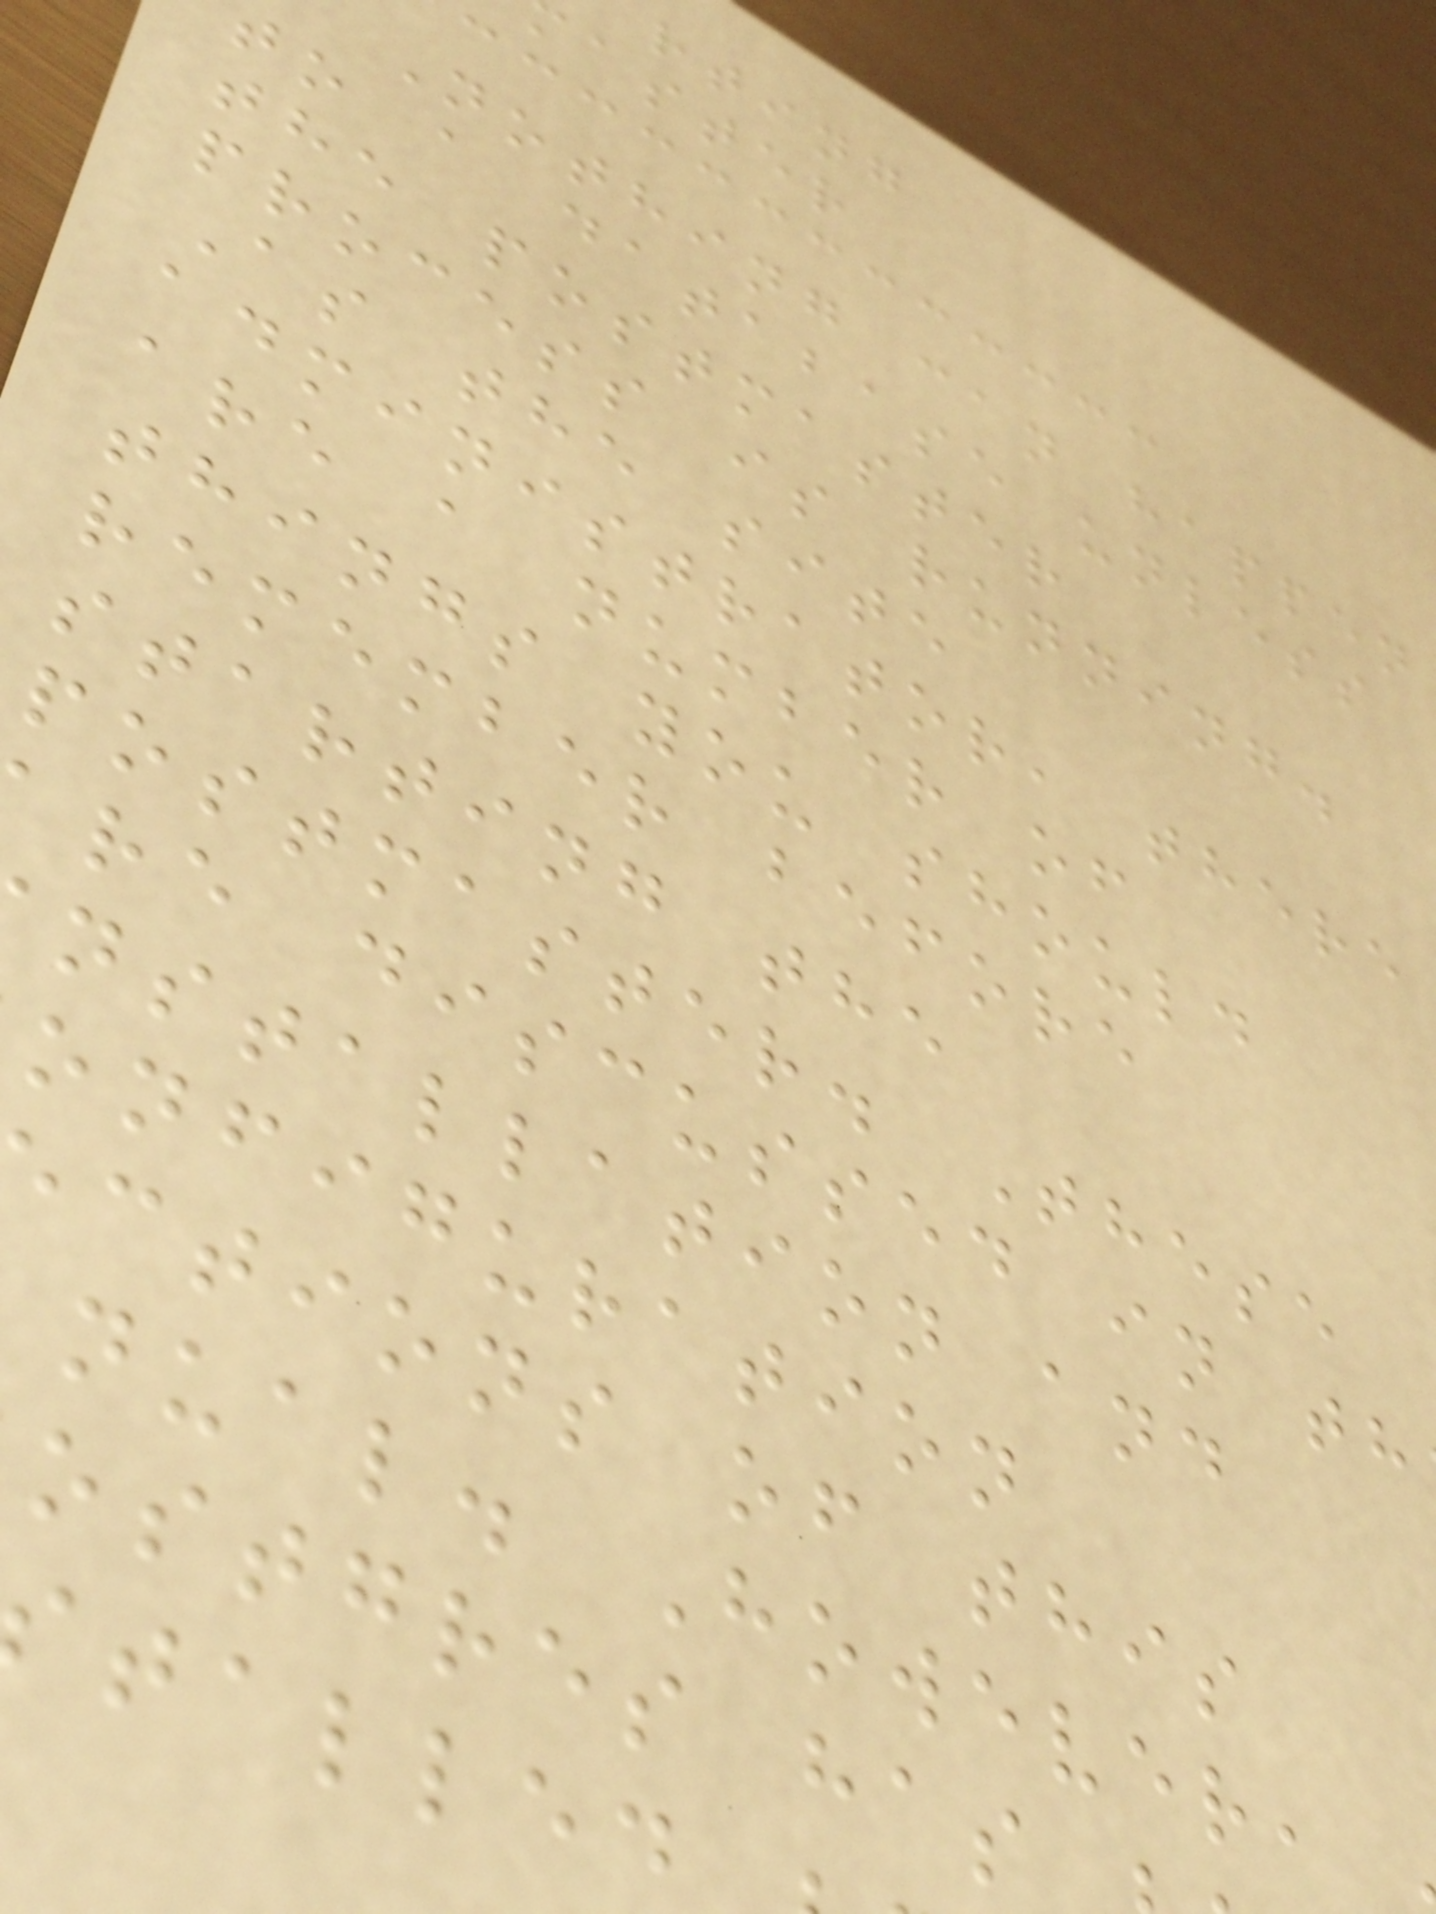rting
aster
Nothing can happen
to a database unless
the postmaster
process is running.
As the site
administrator, there
are a number of
things you should
remember before
starting the
postmaster. These
re discussed in th
nstallation and
onfiguration
ctions of this
nual. However,
ostgres has
talled
